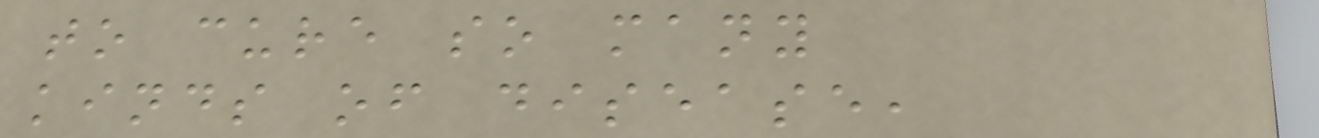to cure so many
kinds of disease,
